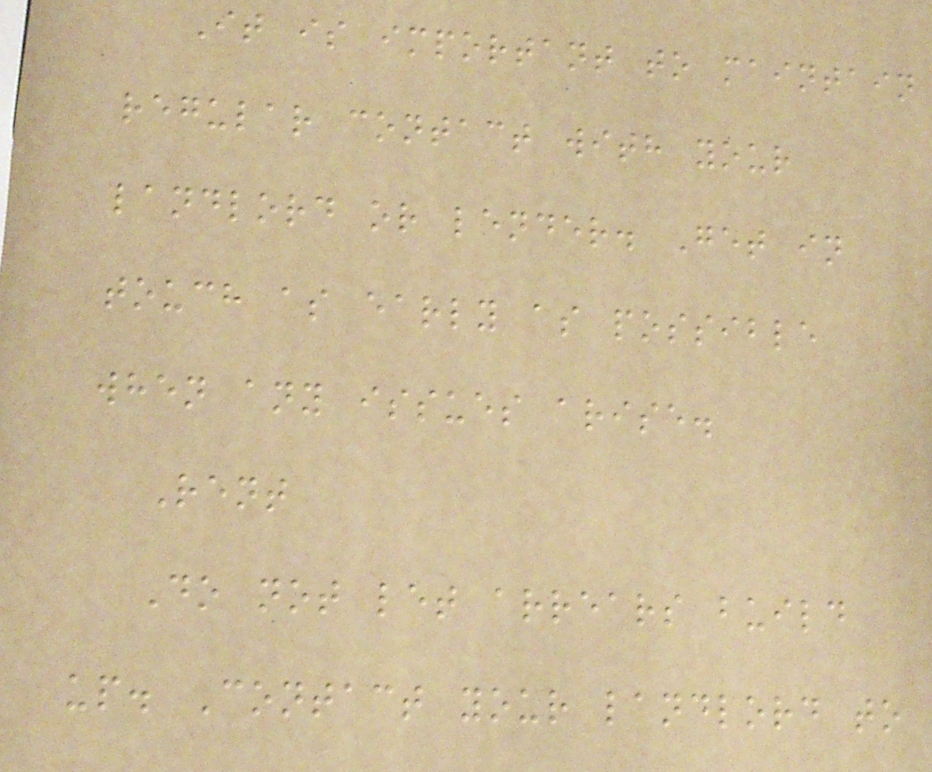It is important to maintain
regular contact with your
landlord or lender. Get in
touch as early as possible
when any issues arise.
Rent
Do not let arrears build
up. Contact your landlord to
